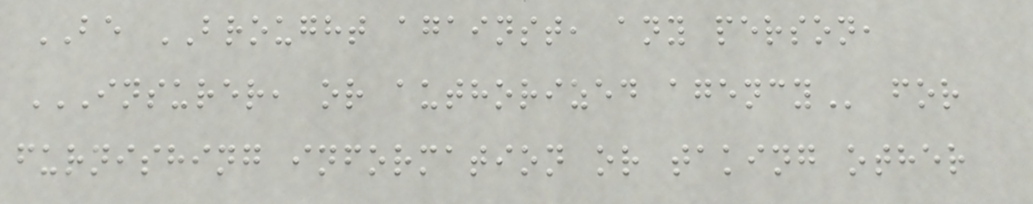BE BROUGHT against, any person,
INSURER, OR AUTHORIZED AGENCY for
furnishing information or taking other
